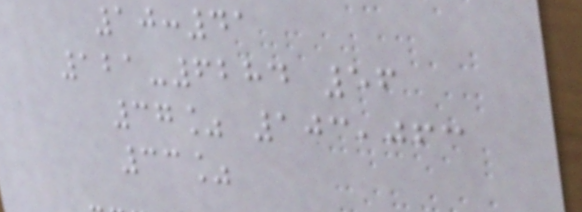10:41
121-6284 56
37% 103,063
33%
